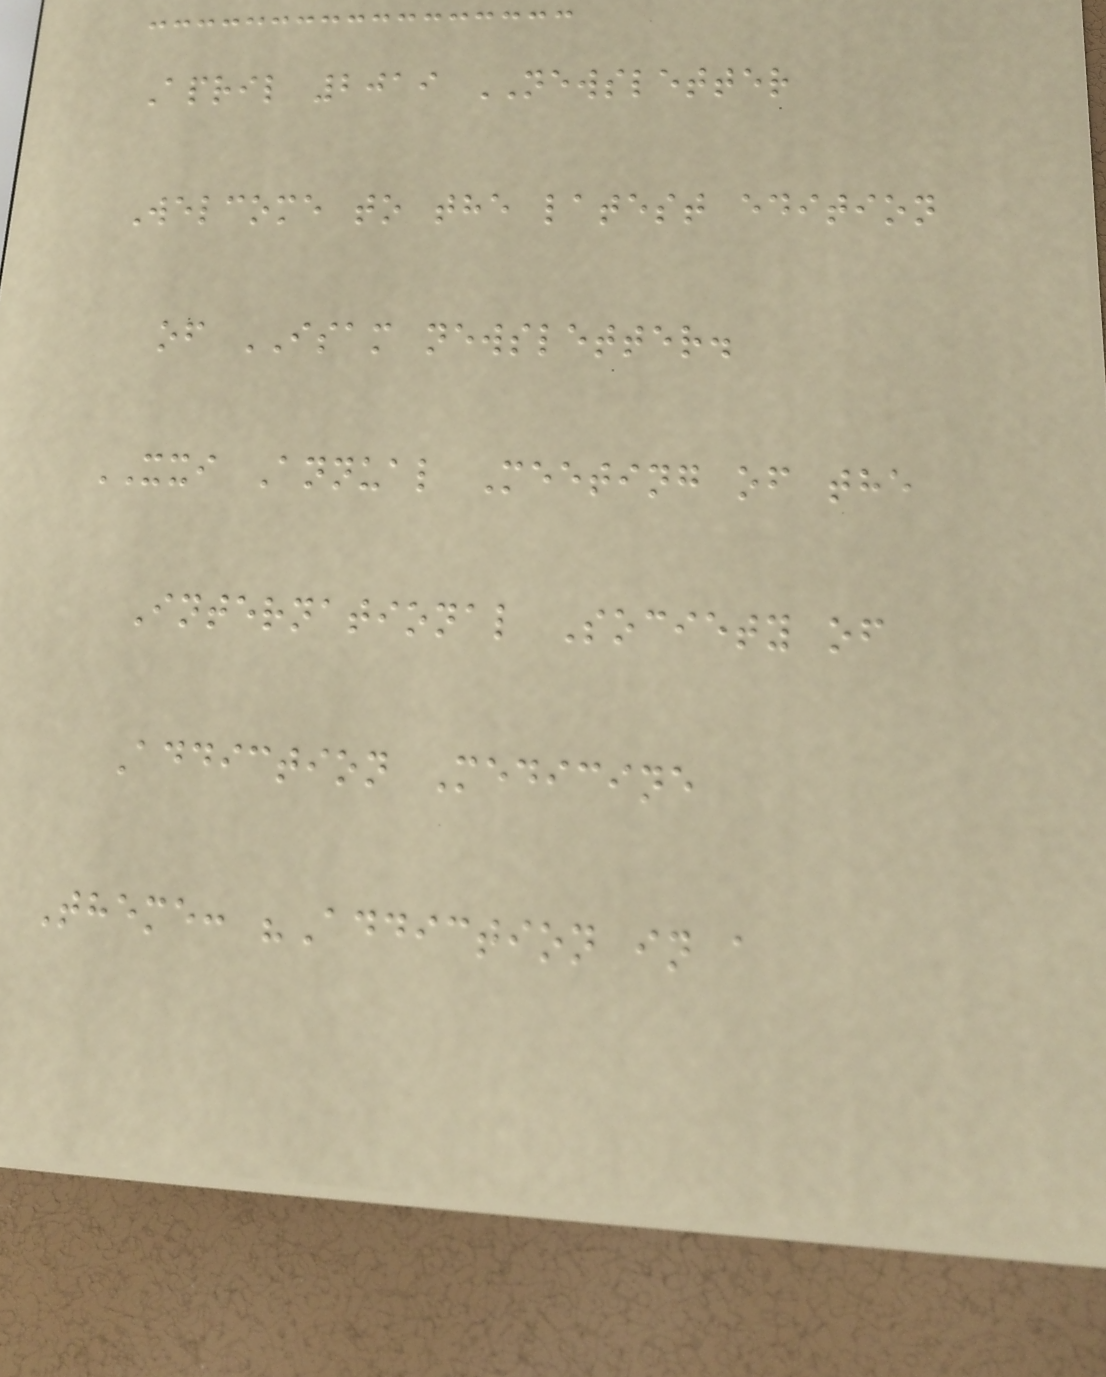April 2019 NEWSLETTER
Welcome to the latest edition
of ISAM newsletter.
XXI Annual Meeting of the
International Society of
Addiction Medicine
Theme: "Addiction in a
